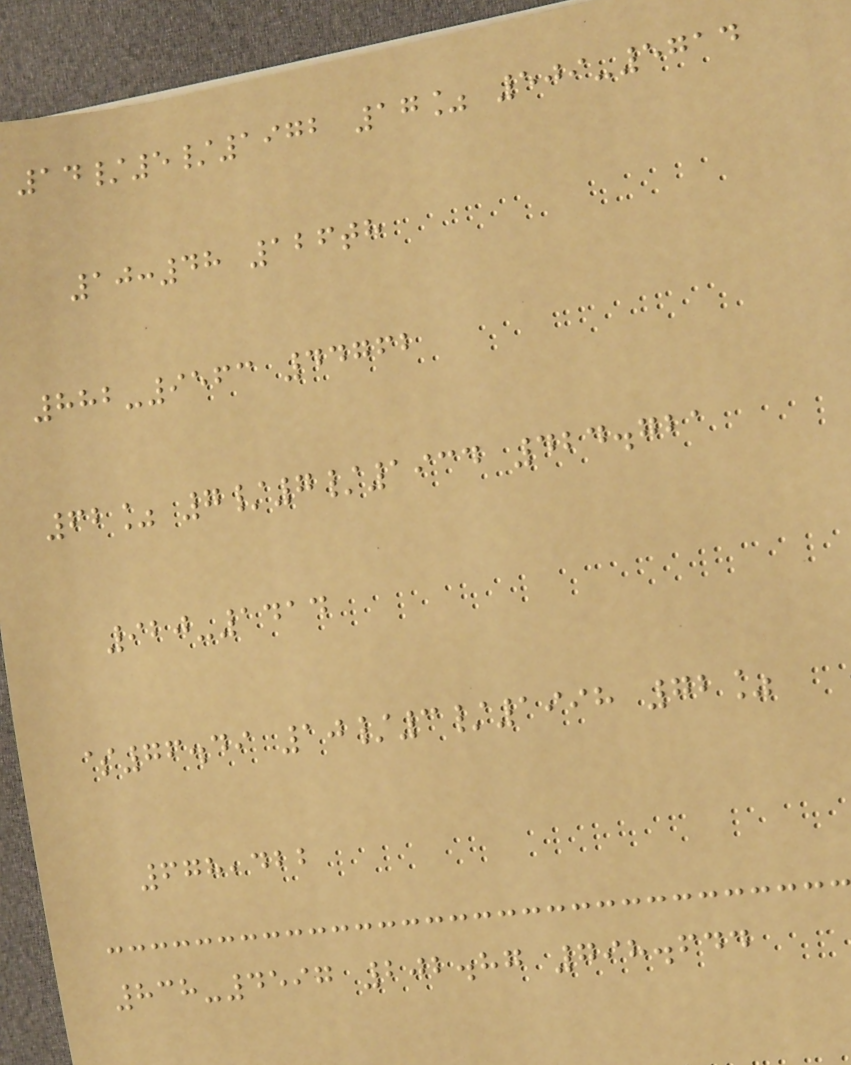14/5/1972 17% 509-5714
10:48 126th
882-9563 44762
62% 7/7/1934 424.721
920-1414
$76.49 10/3/1998 72%
678,422
838-4597 202.87 798.644
